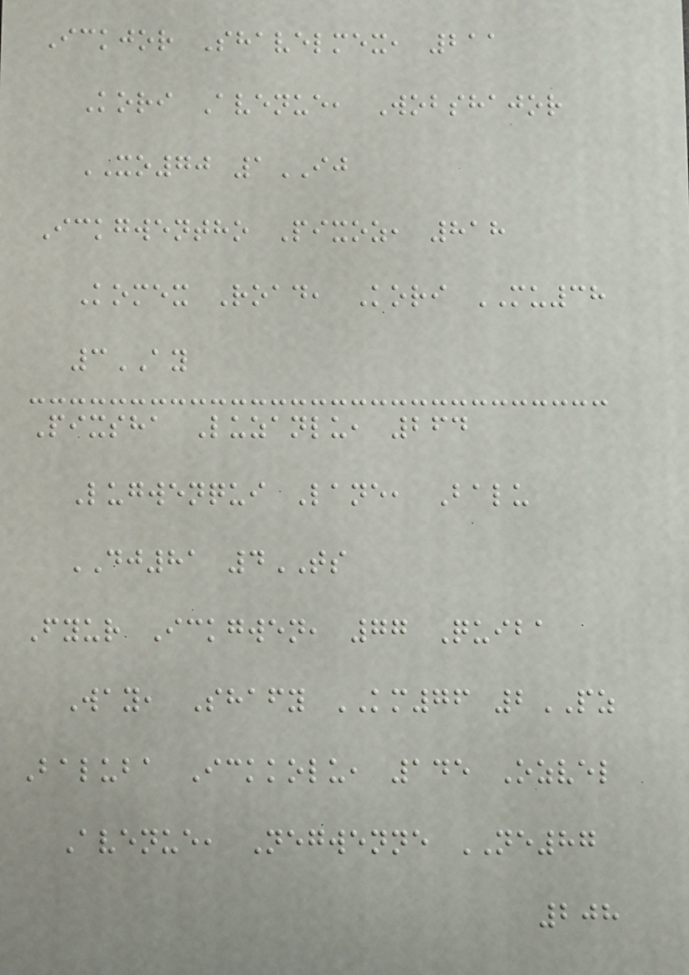Ickjor Shavelmex, 211
Kori Avenue, Wobshajor
XO70 1IJ
Ickgwentho Pixoz, 818
Komex Road, Kori MU38
3AY
Pixsha Luzanlu, 264
Lugwenqui Lane, Balu
DJ81 4TS
Fyur Ickgwen, 77 Quiba
Way, Shafy KM76 2PZ
Baluba Ickkolu, 145 Ozvel
Avenue, Negwenne NE87
208
